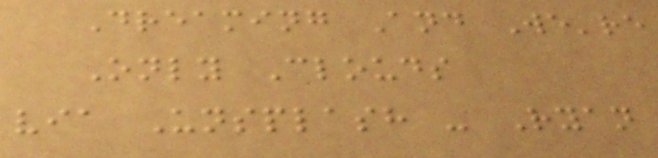Dreaming And We're
Only Clouds
via Unsplash - Ryan
